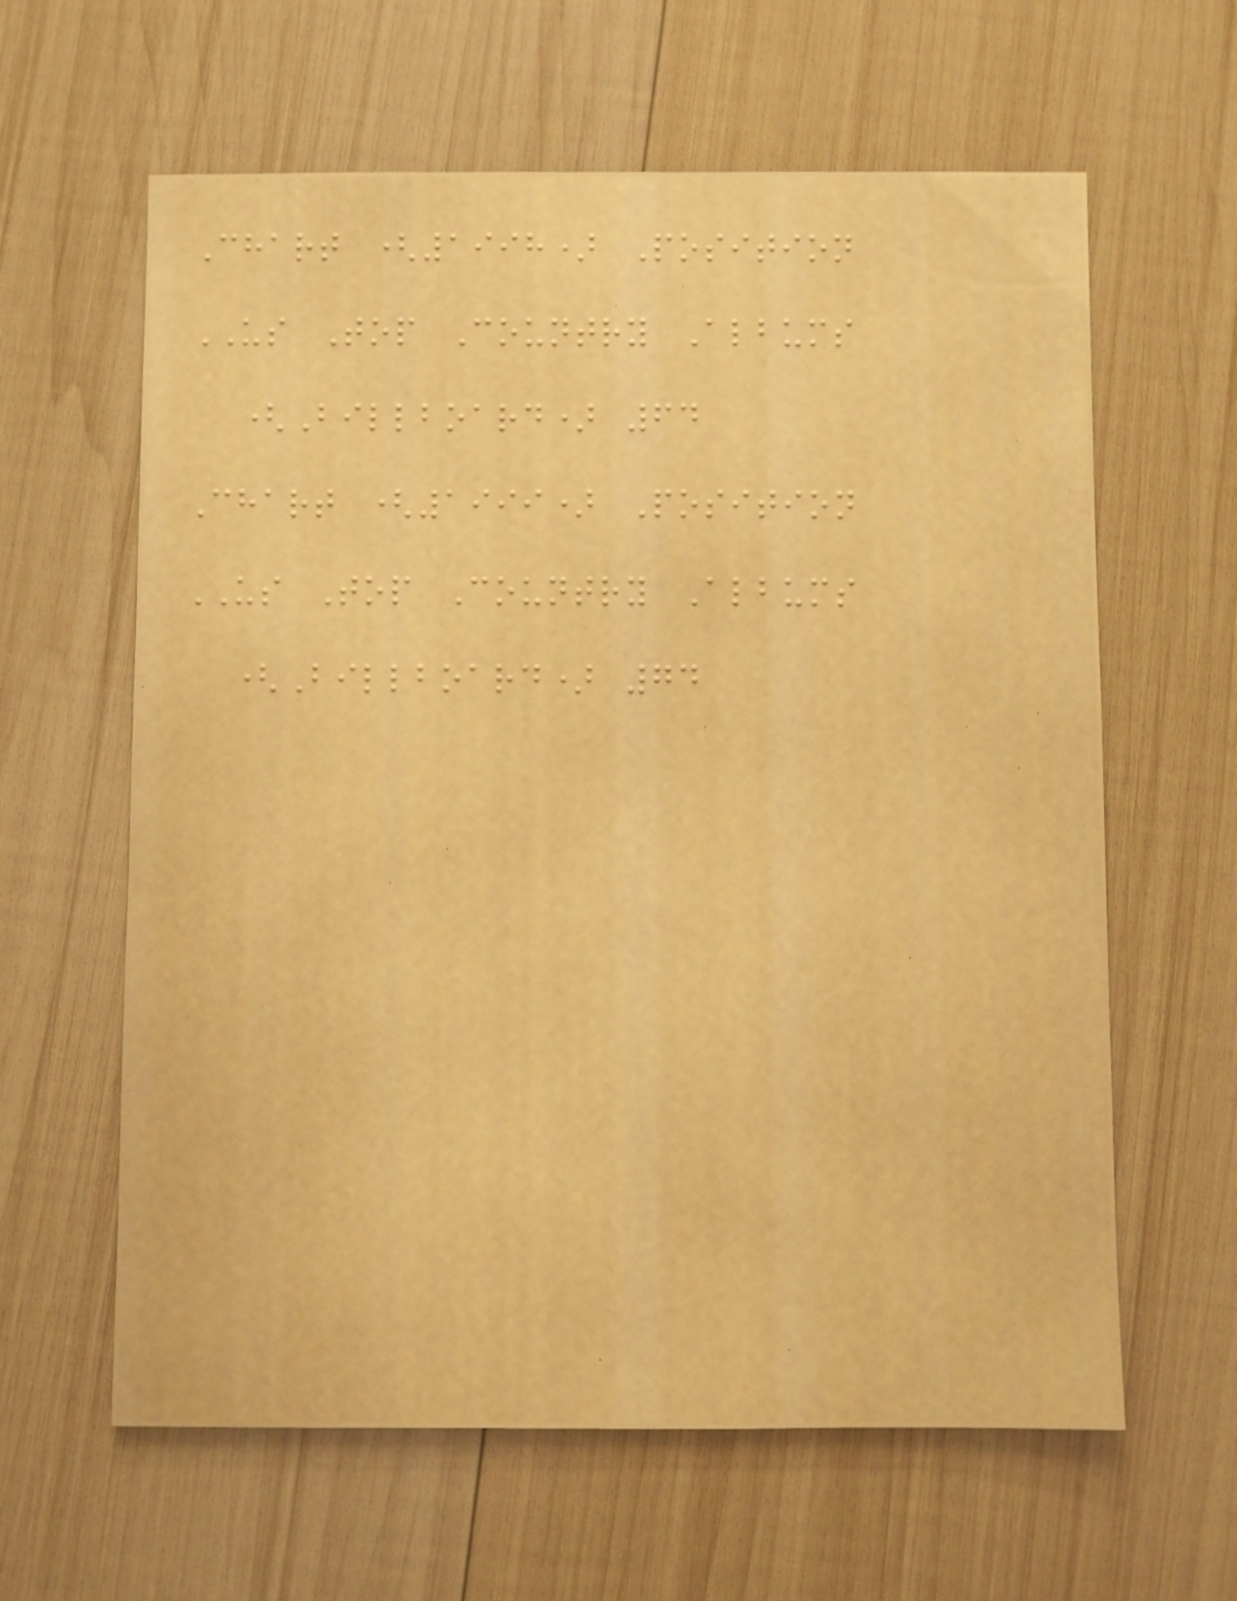Chart (1998) Position
US Top Country Albums
(Billboard) 64
Chart (1999) Position
US Top Country Albums
(Billboard) 74
